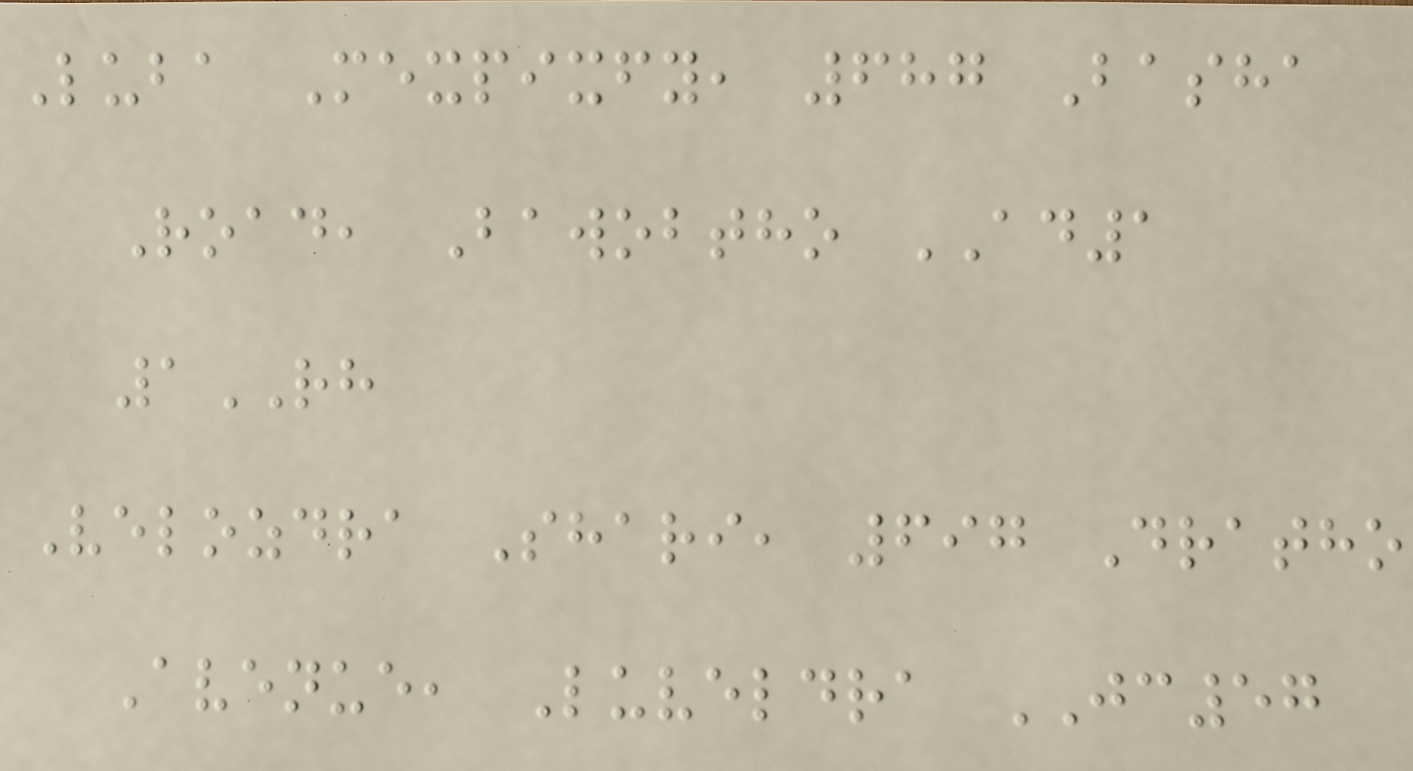Luba Mexpixfy, 687 Basha
Road, Bawobtho AD1
1RH
Velozdra Shari, 697 Dratho
Avenue, Luveldra JC57
